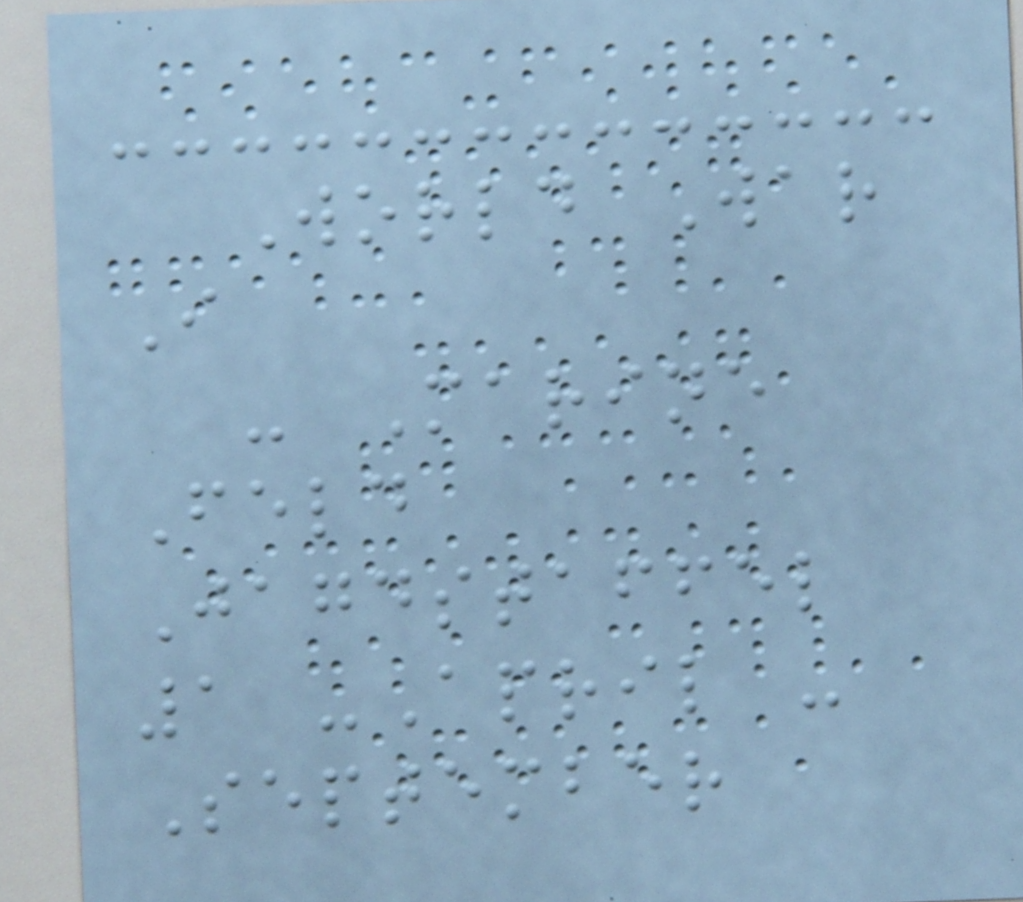World War
I
- Marine
Feld
Jagdstaffel
1 -April -
September
